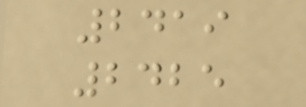2419
2425
